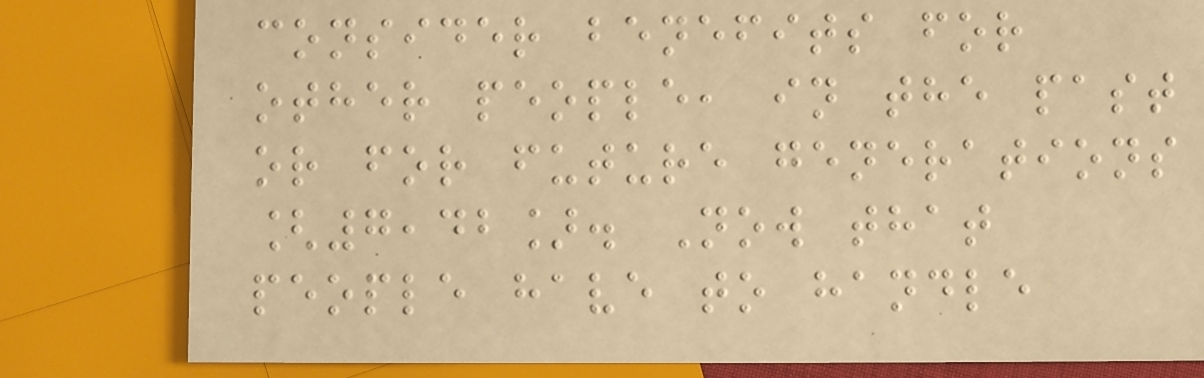consider benefits for
other people, in the past
or for future generations
[7,42]. Now that
people have to handle
